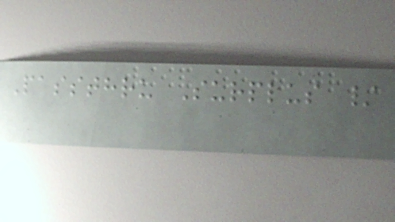Passthru Surplus /
